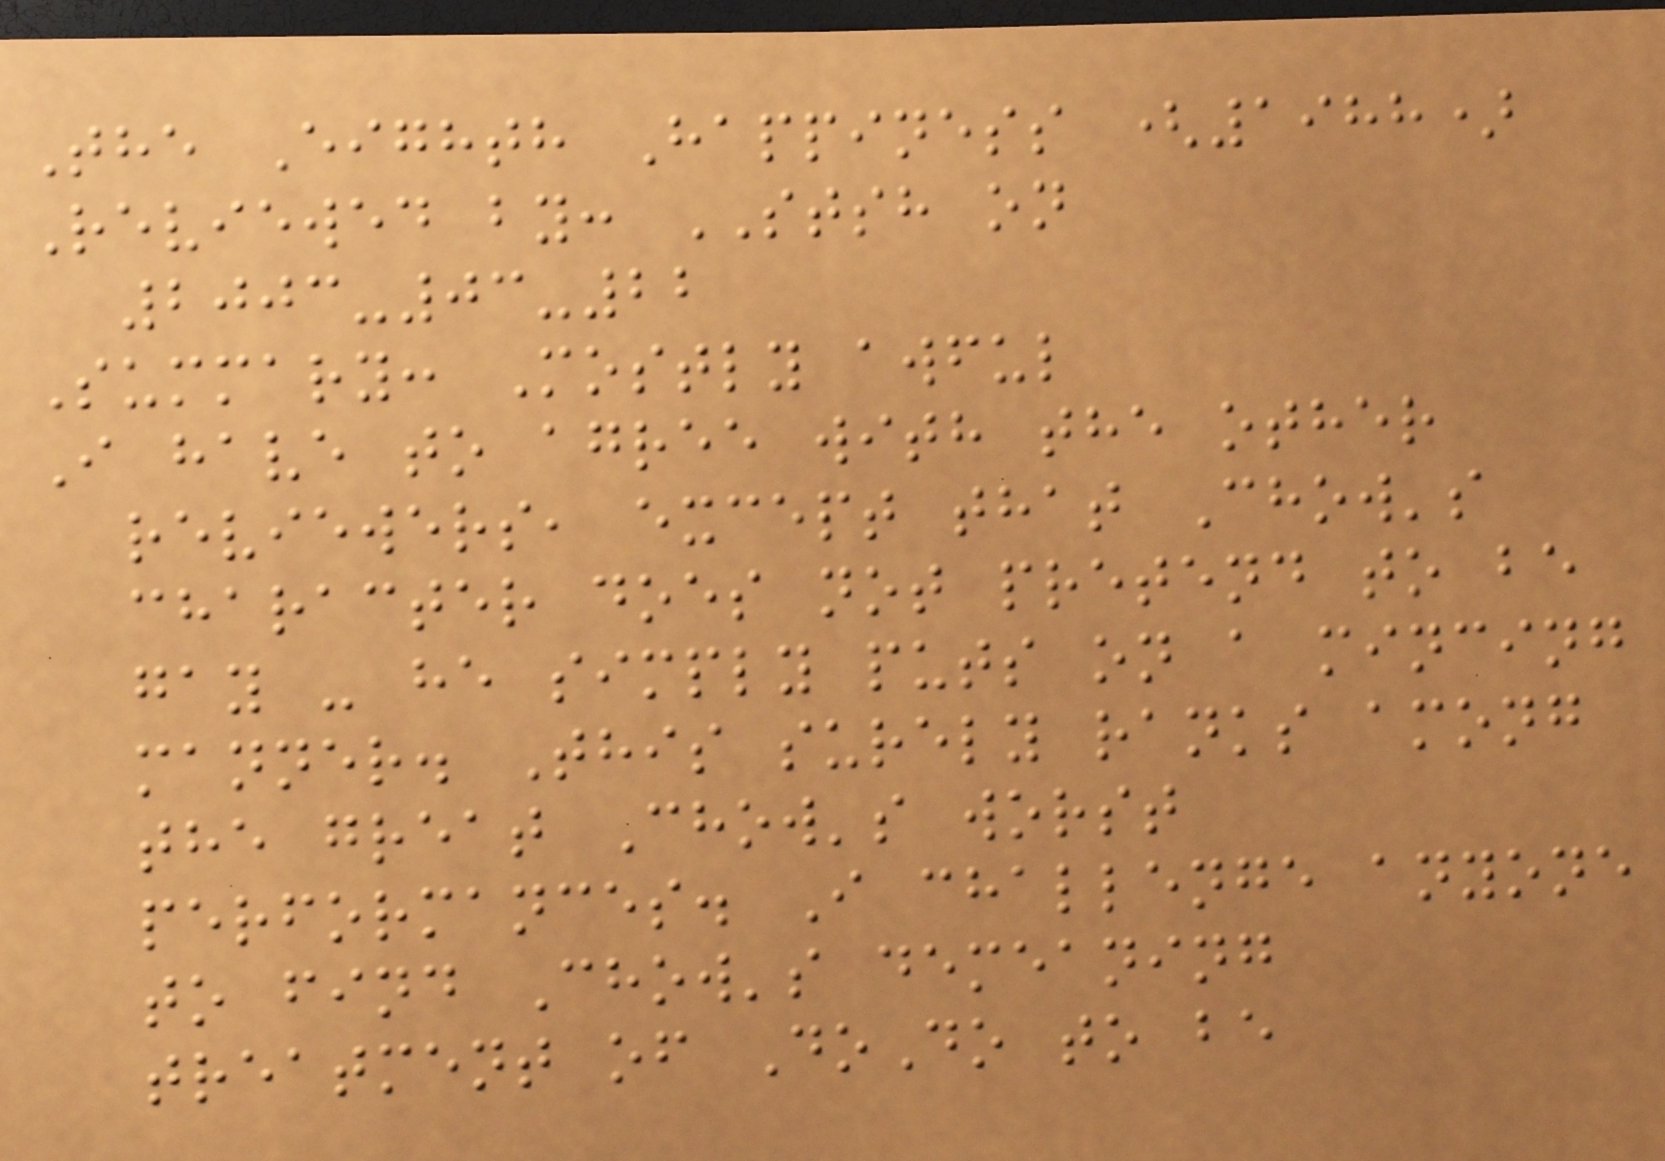The Eighth Happiness (1988)
Reviewed by: STSH on
2003-03-22
Summary: Mostly awful
I have to agree with the other
reviewers, except that Chow's
character does not pretend to be
gay - he simply puts on a mincing
manner. This surely ranks among
the great Chow's worst
performances. I challenge anyone
to find Chow's demeaning
treatment of DoDo to be
